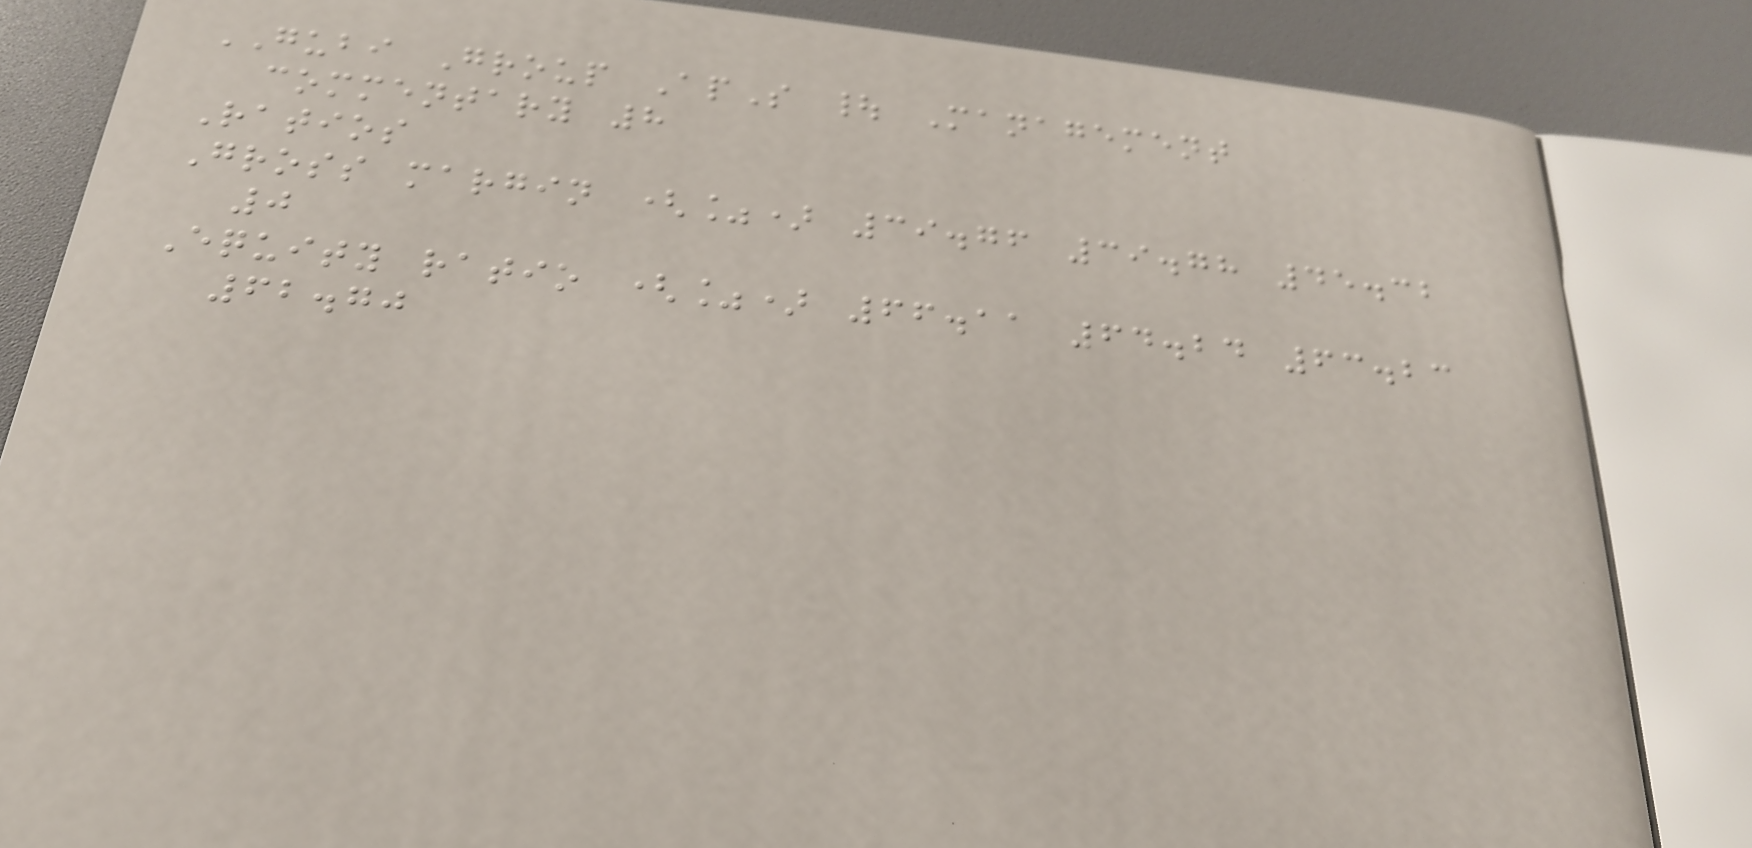GUBI Group ApS | Management
commentary 8
Ratios
Gross margin (%) 39.76 39.78 45.32
0
Equity ratio (%) 66.11 64.24 63.23
62.70
